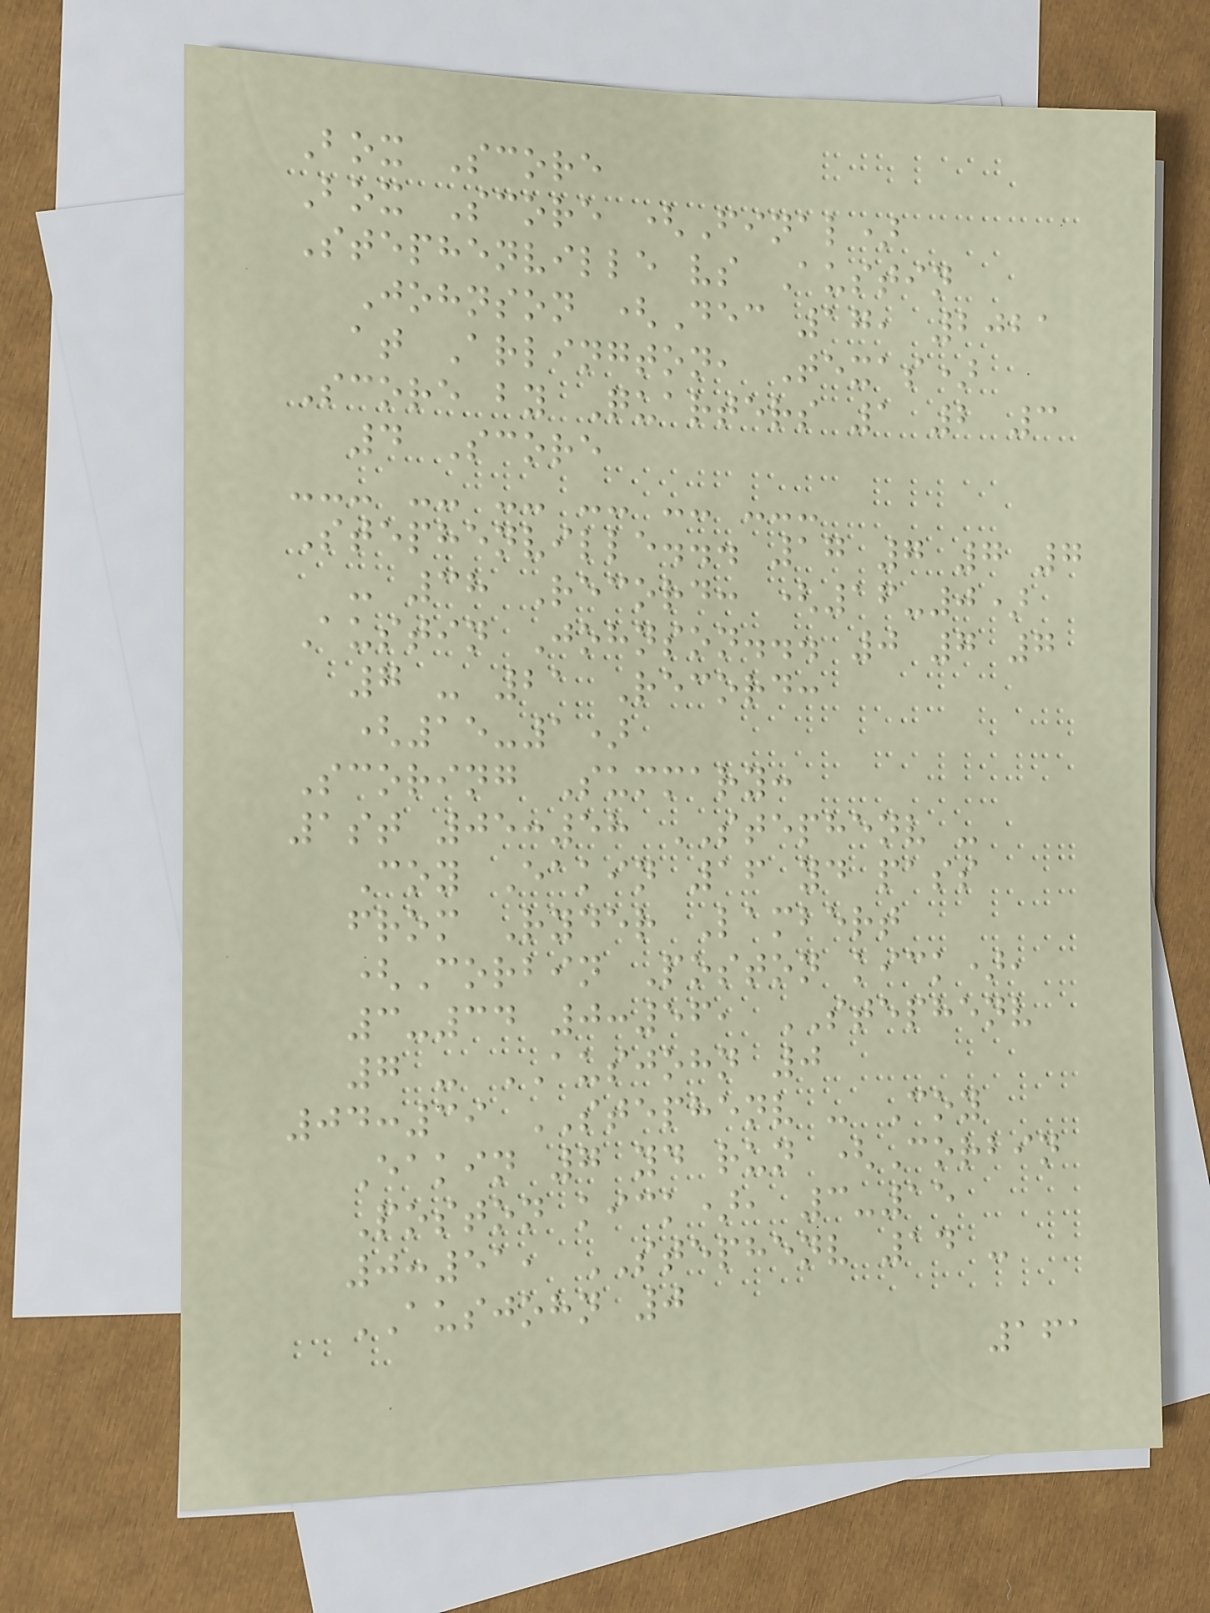Box Score
Box Score (Final)
Stephenville vs Austin
Johnson (Dec 17, 2021
at Arlington, Texas)
Score by Quarters 1 2 3
4 Score
--- -- -- -- -- ---
Stephenville... 17 7 7 7
- 38 Record: (16-0)
Austin Johnson... 0 7 7
7 - 21 Record:
(15-1)
Scoring Summary:
1st 05:58 STEPHENV -
Coy Eakin 16 yd pass
from Ryder Lambert
(Corbin Poston kick),
3-34 0:56, STEPHENV
7 - AUSJOHN 0
04:39 STEPHENV - Coy
Eakin 7 yd run (Corbin
Poston kick), 3-15
0:51, STEPHENV 14 -
AUSJOHN 0
161
